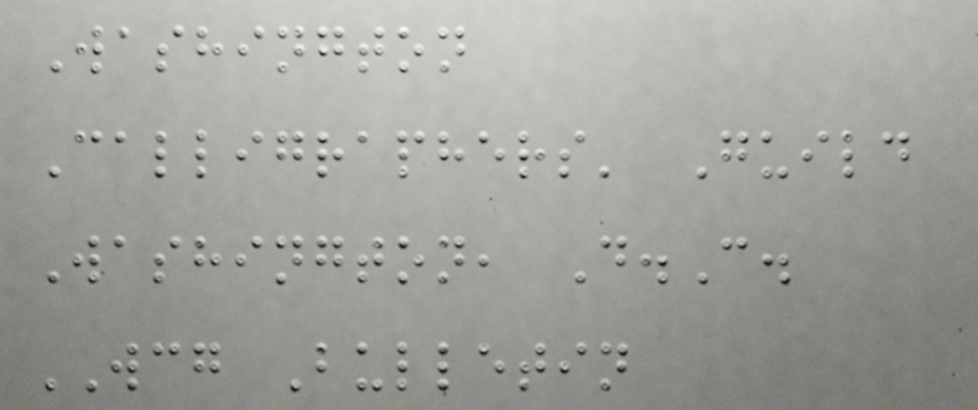Washington
Calligraphers' Guild
Washington, D.C.
WCG Bulletin
